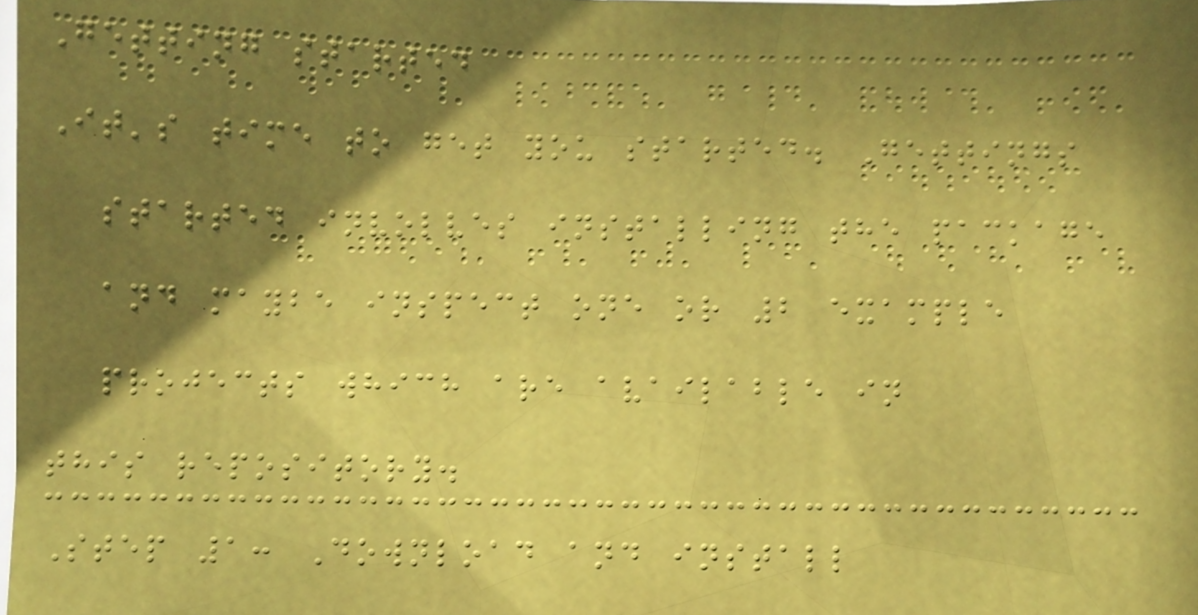Getting started
It's time to get you started. Gettings
started involves installing the package
and maybe inspect one or 2 example
projects which are available in
this repository.
Step 1: Download and install
